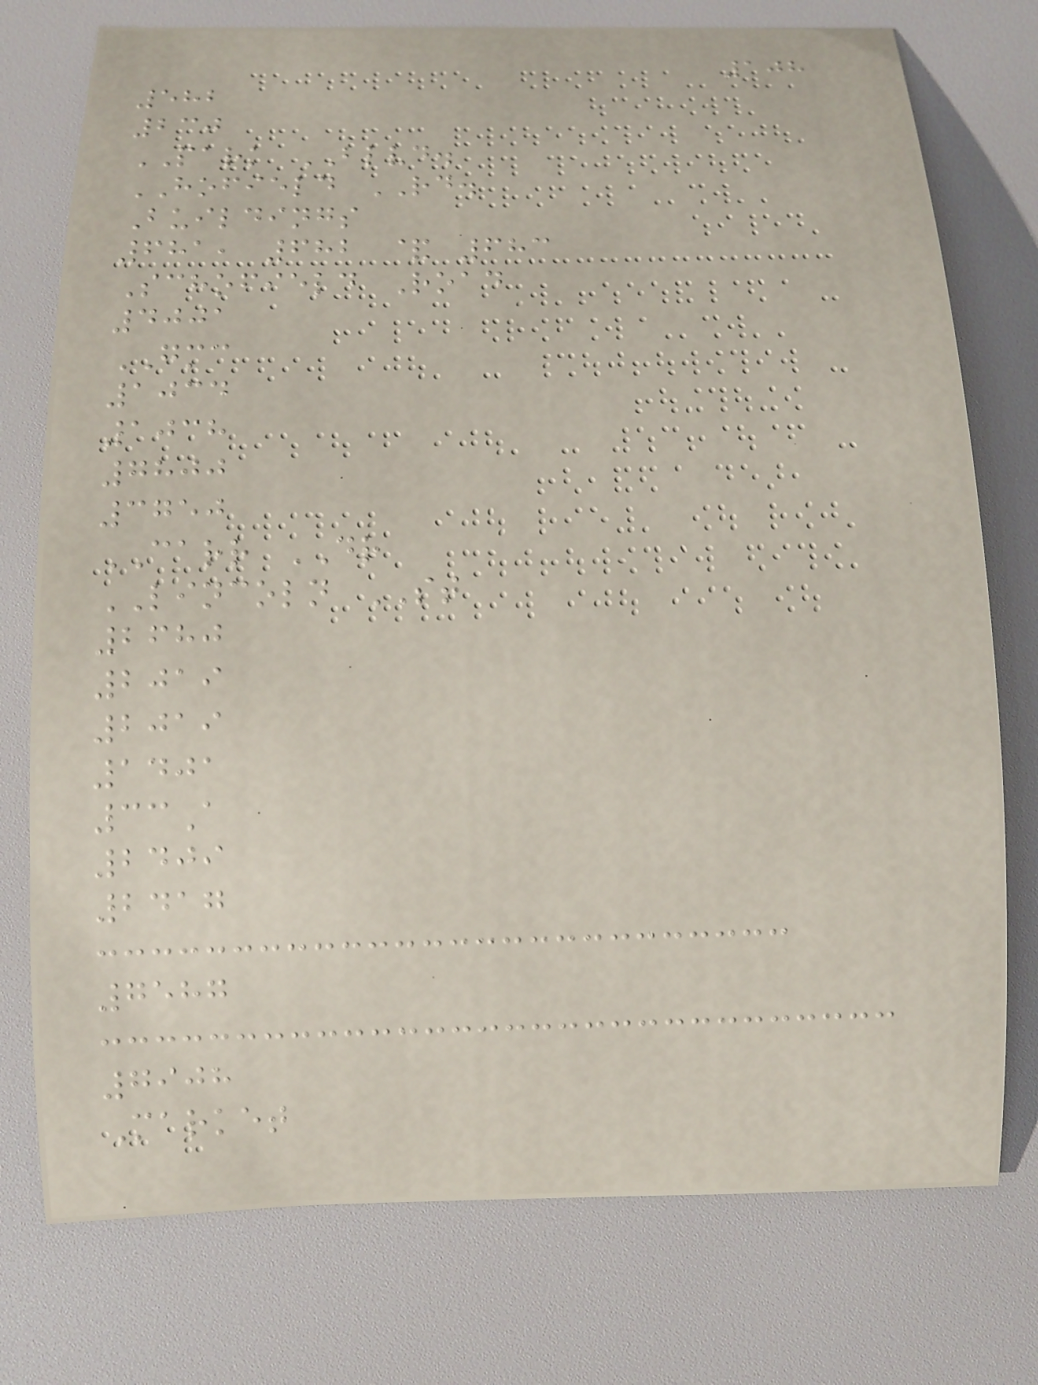108
582
230
PARK BLVD.
HOFIELD RD.
Buildings
681, 682 & 683
Schofield Road
4001
GMC
1034
1038
7800
3750
CARR DR
LINCOLN ST
2680
2019
2019
1401
33A
2409
2417
7587
7908
Market
